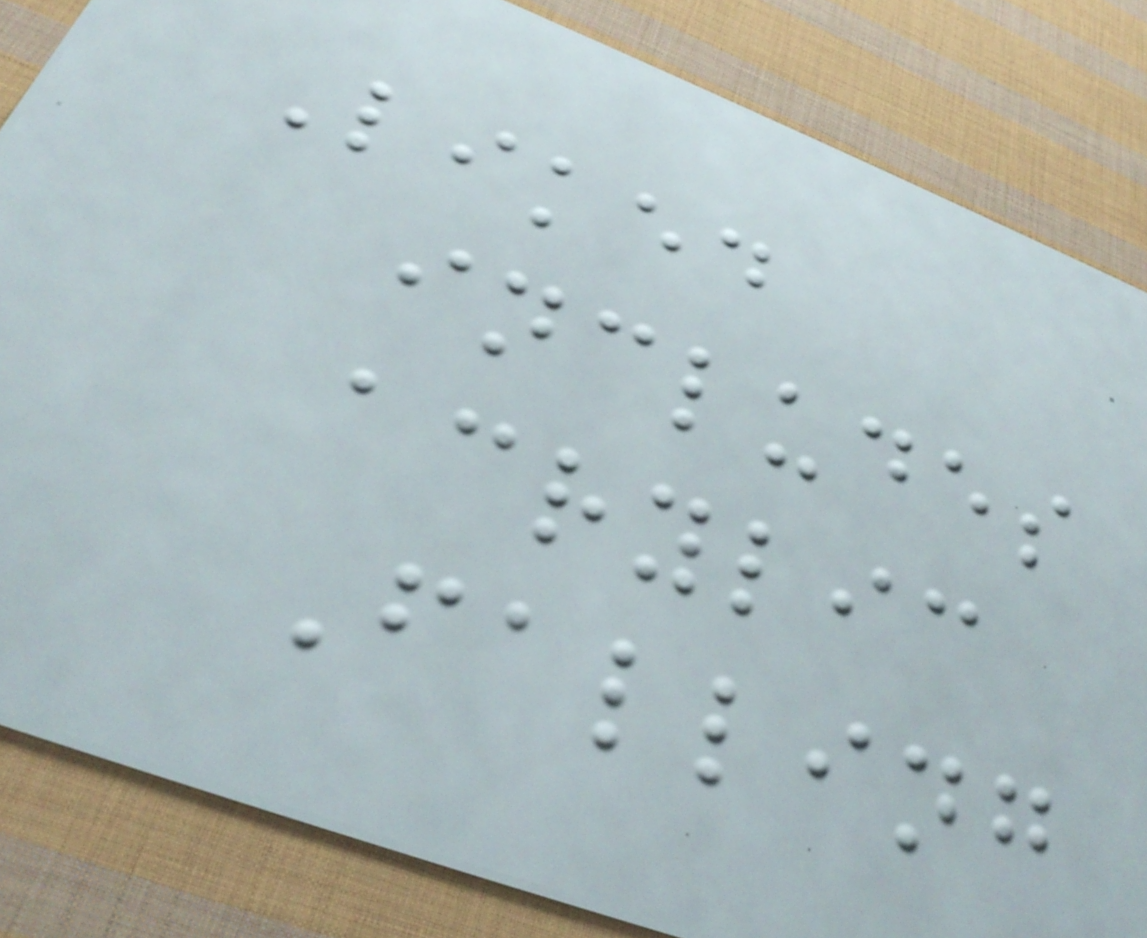Liked
includes
acrylic
Falling
